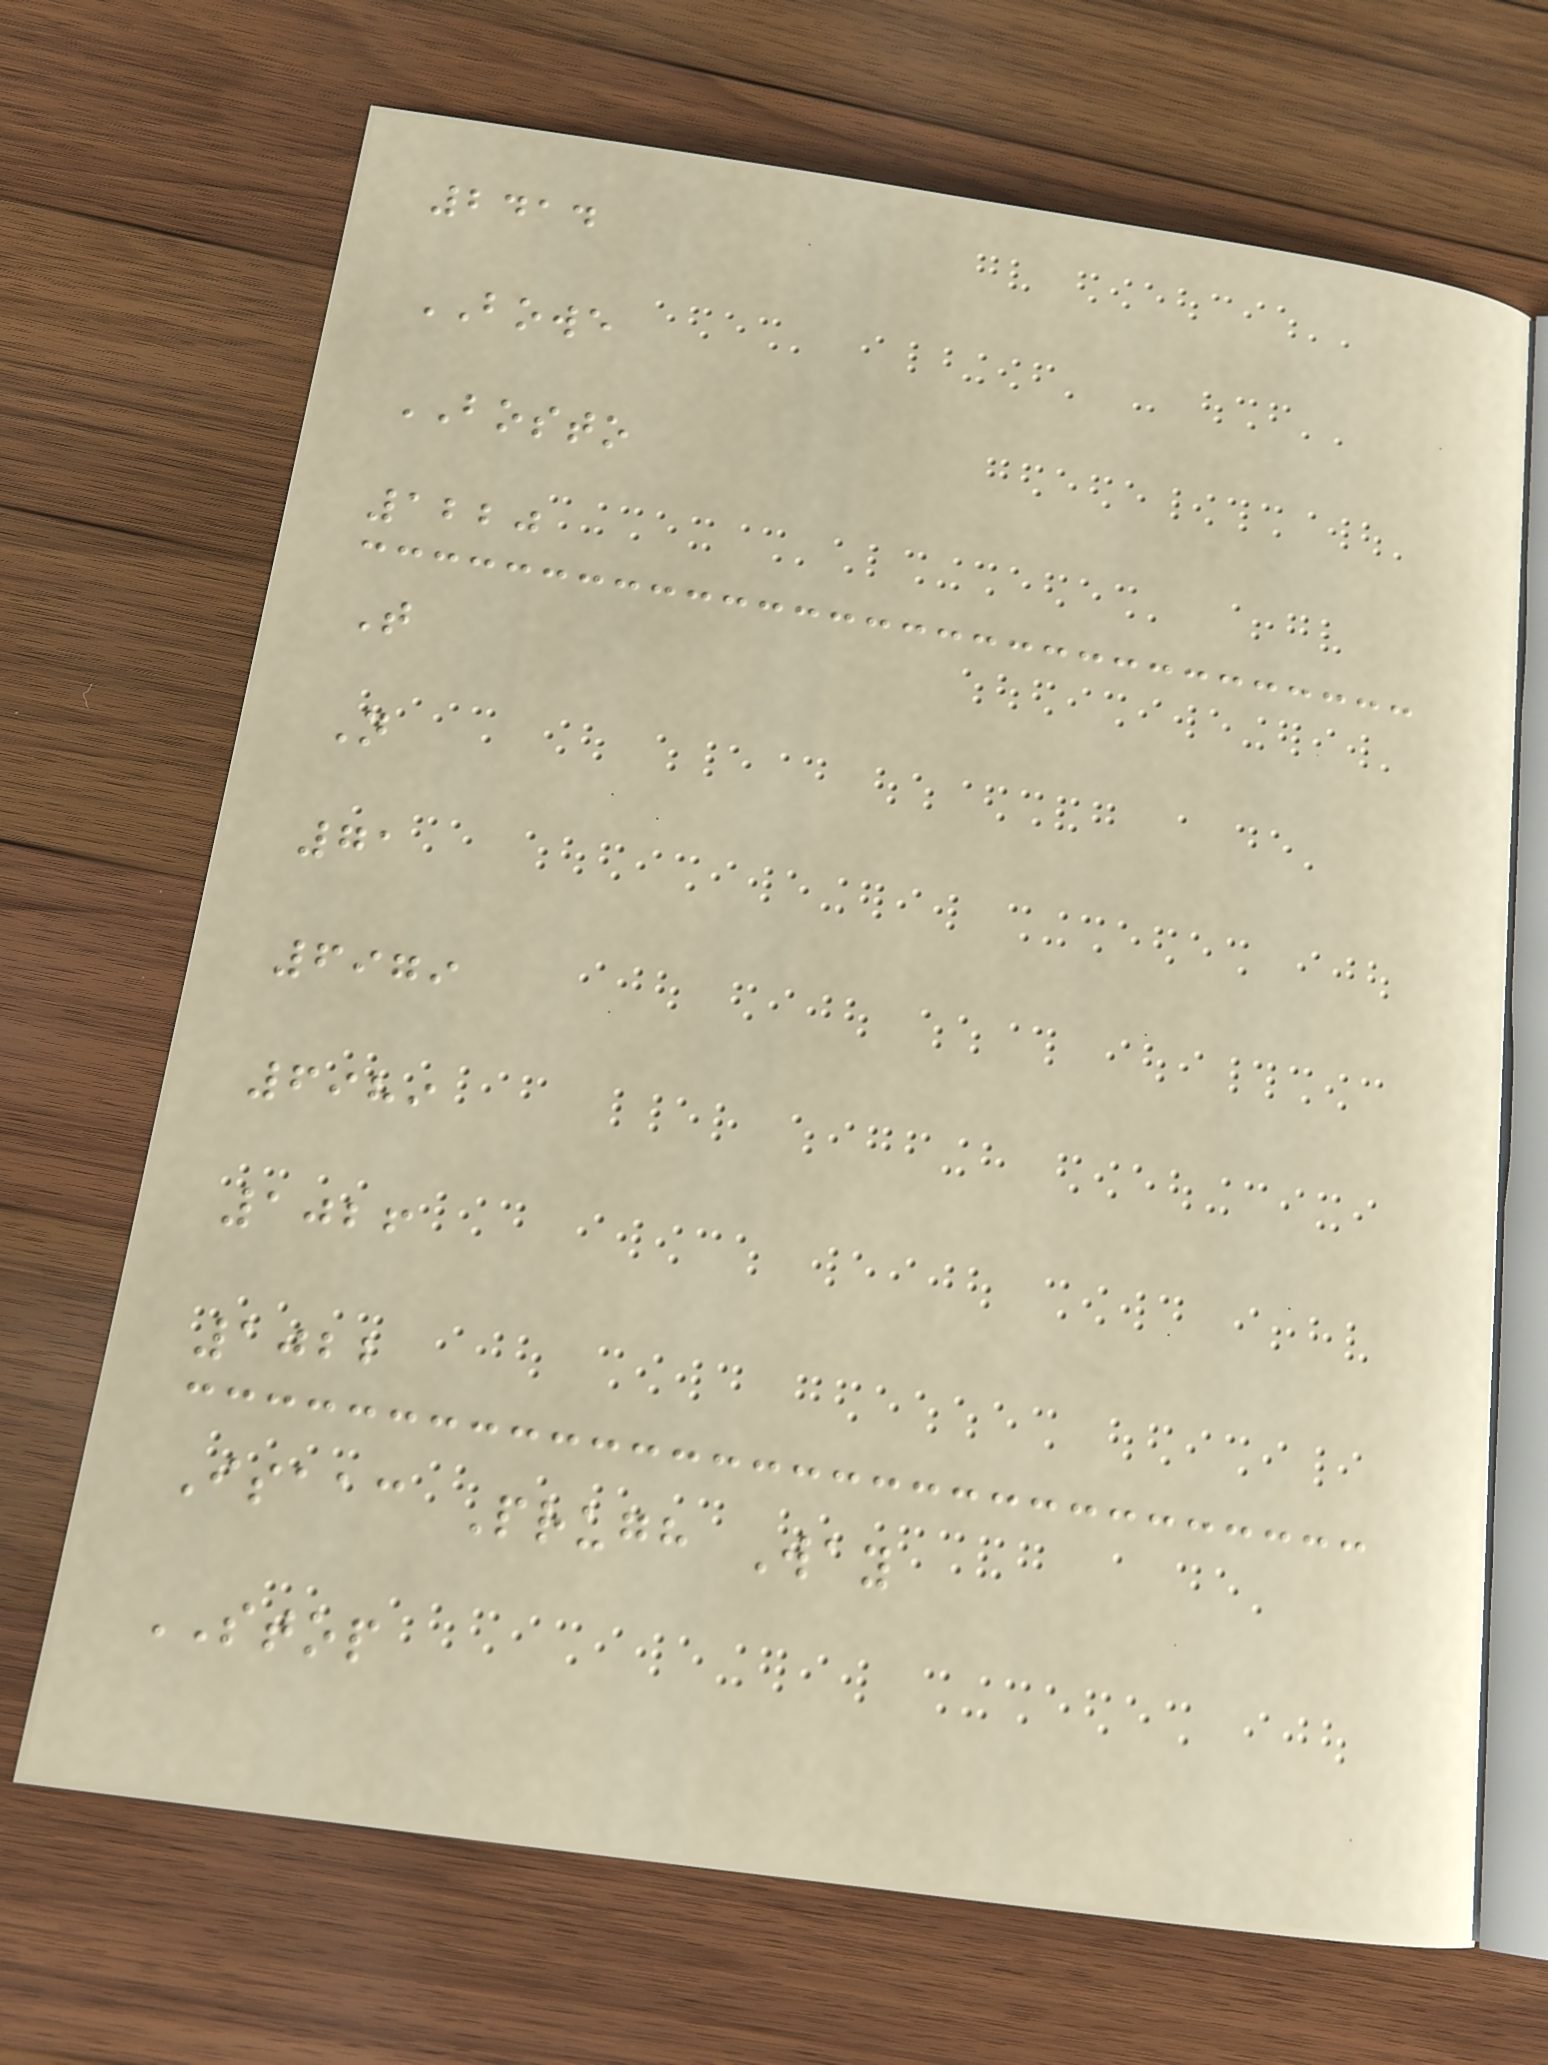2414
BOWE
BOSTO
1220
T
N
71
6979
6989
1026
1022
Isaac Prugh Way
STOP
